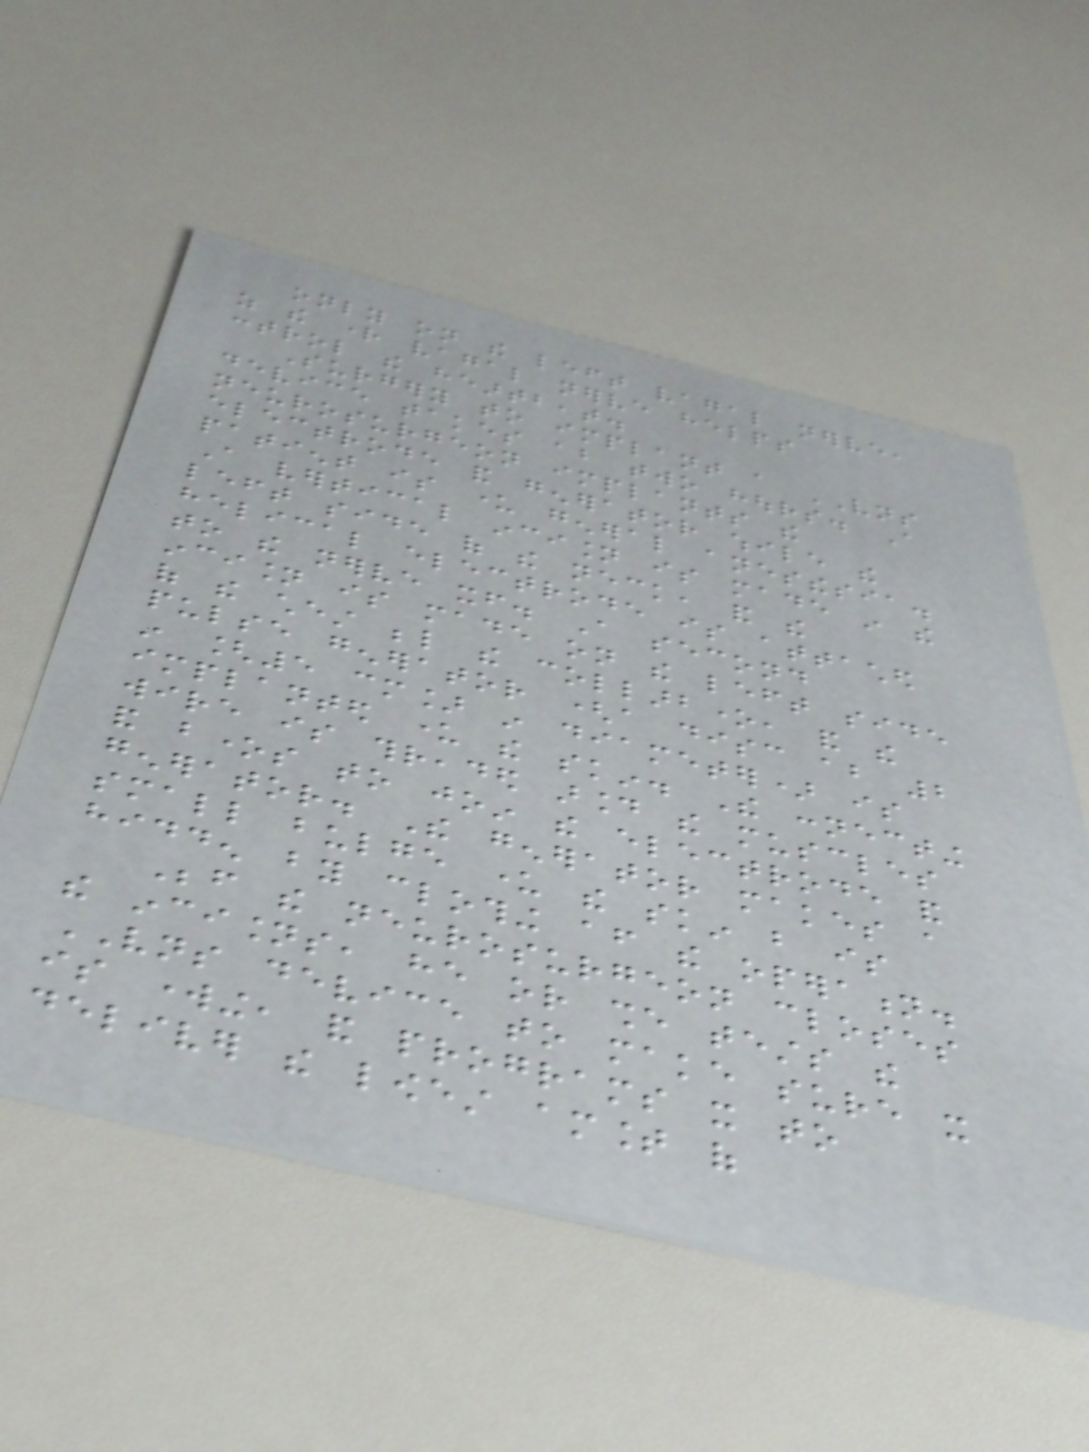only on the left vagal nerve,
as the right vagal nerve helps
control the heartbeat.
Surgery to implant a VNS
device takes about two hours. A
neurosurgeon implants the
electrode and generator while the
patient is under general anesthesia.
A vertical incision is made in the
left side of the neck, and the
helical electrode is attached
to the nerve itself. A second
incision is made on the left side
of the chest below the collarbone, and the
pulse generator (a disc about 2
in [5 cm] in diameter) is
implanted under the skin. The connecting
wire is threaded around the muscles
and bones to join the electrode and
generator. The generator makes a
small bulge under the skin but is
hidden by clothing after the operation.
Before the neurosurgeon closes
the incisions, he or she tests the
VNS device to make sure it
is working, and programs it to
deliver the lowest amount of
